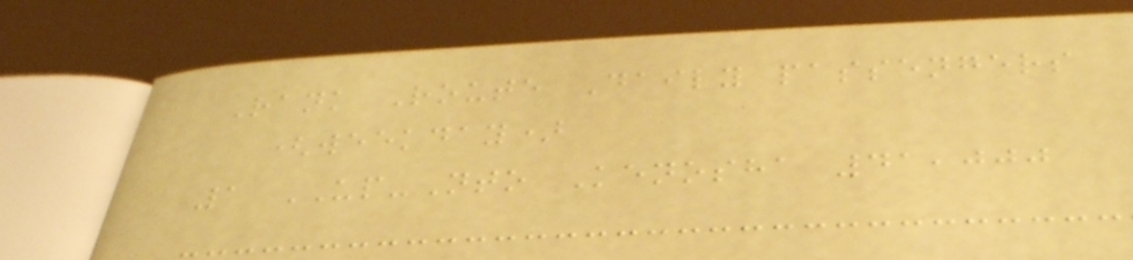Rank Route Daily passengers
(weekday)
1 UP-Nto Kenosha 41,000
